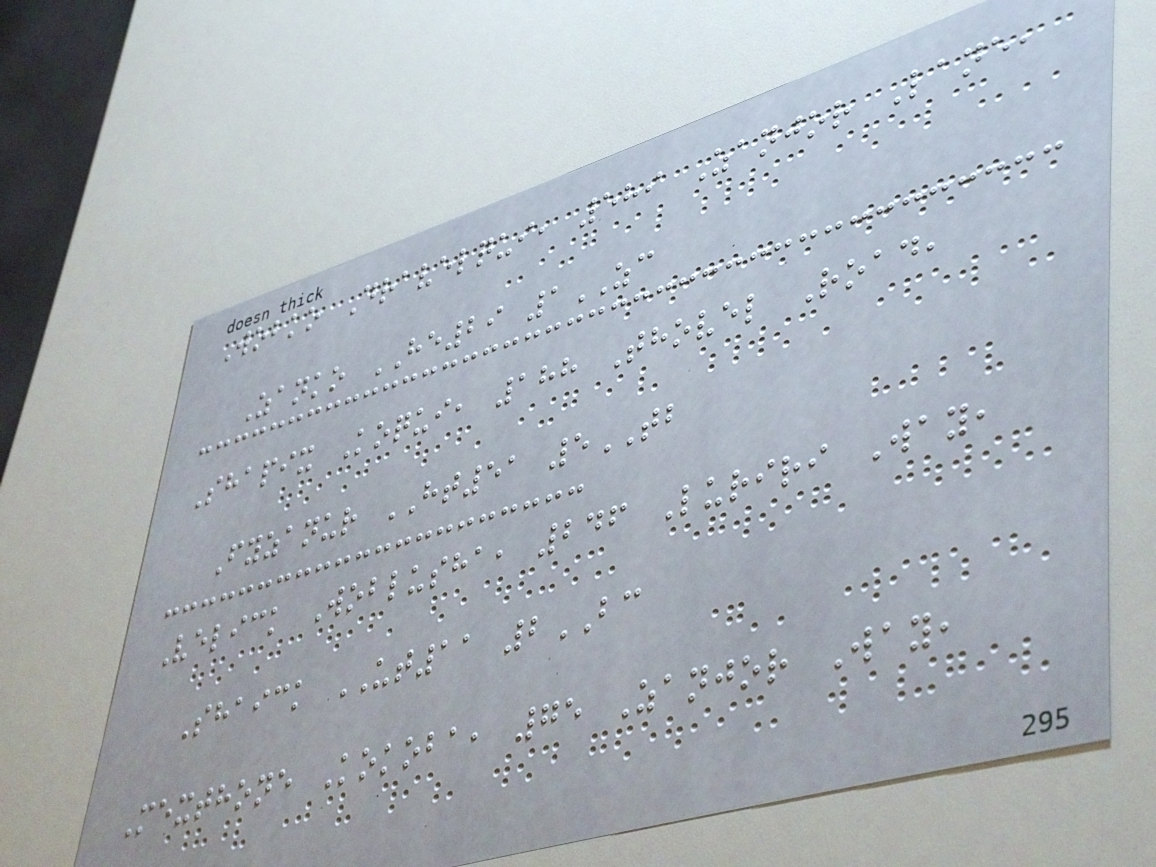Wobko Dravelqui, 589 Zanjor Lane,
Zanko HE29 1ZC
Shapix Koqui, 188 Thovel Road,
Fyzanur HT51 5TB
Velick Woblusha, 246 Luriri Way,
Shaick UT11 2BC
Mexthone Kokoba, 75 Zanjor Way,
